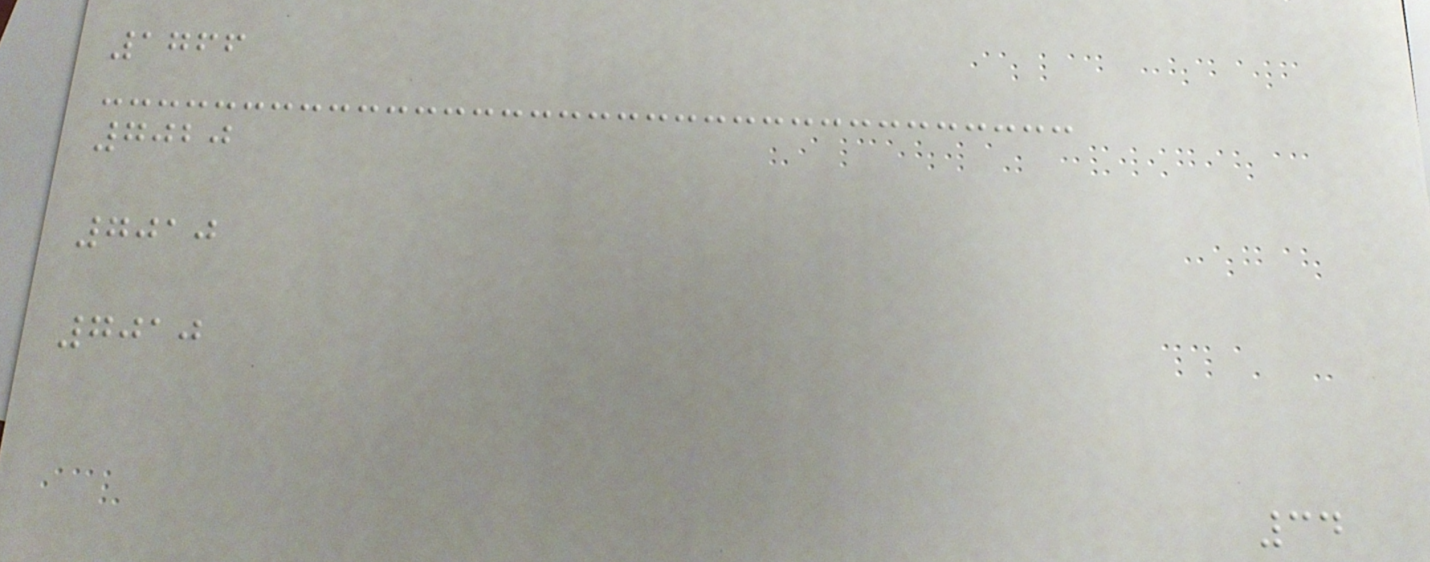1766
7020
7010
7010
34
